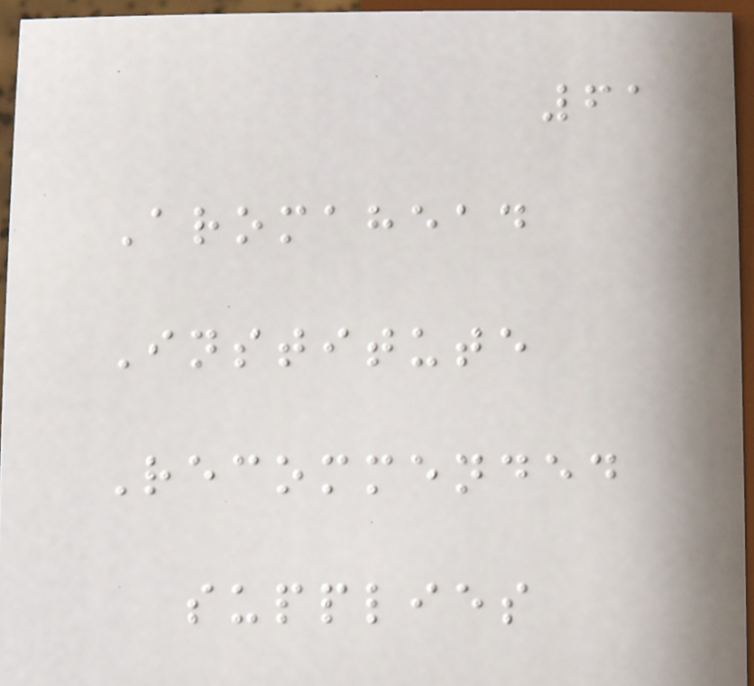61
Aromahead
Institute
Recommended
supplies
